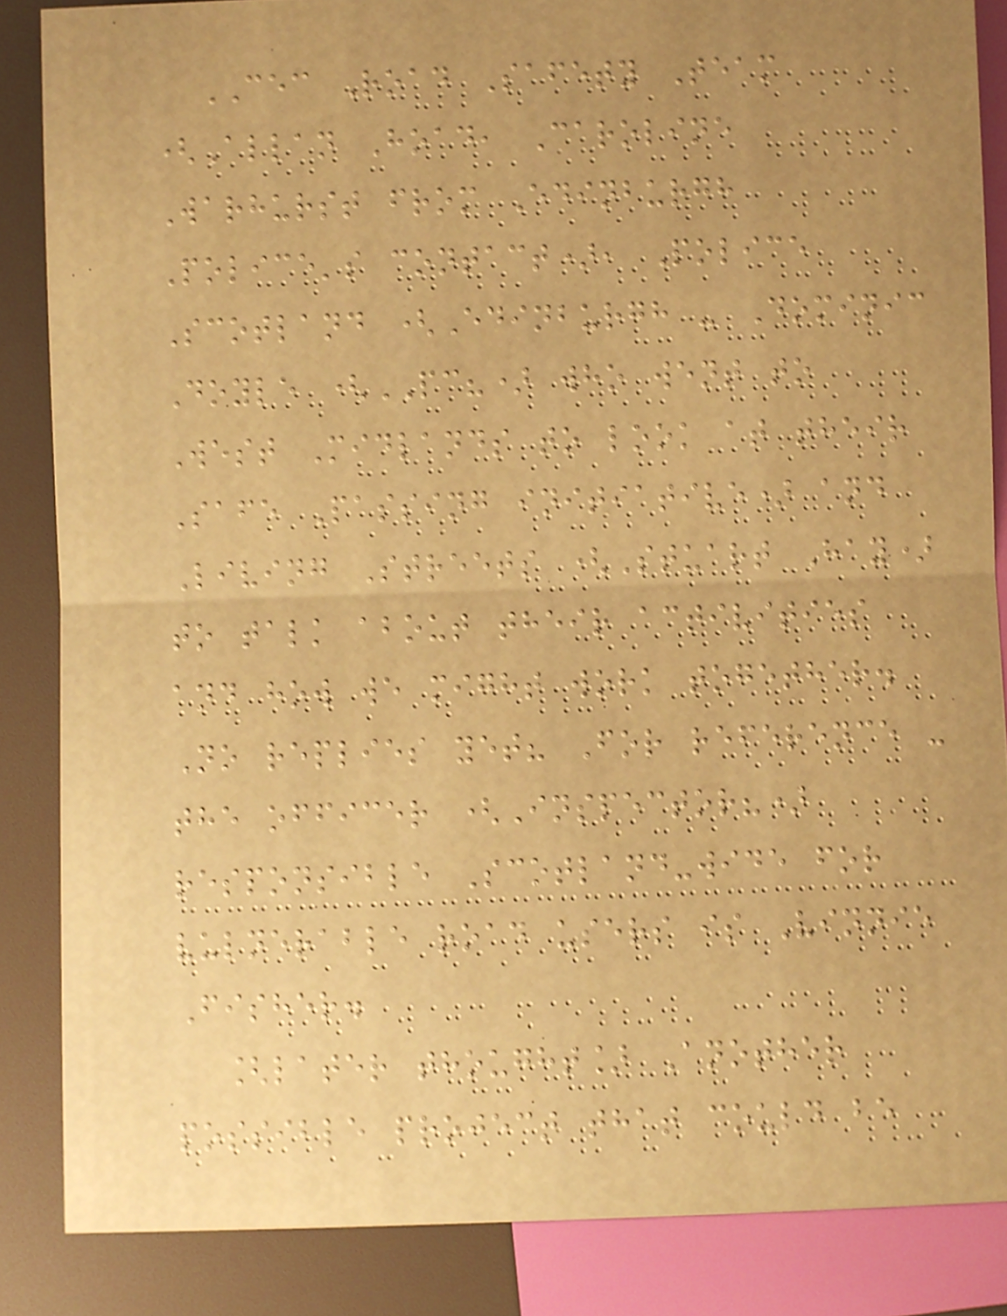CEC Road Safety Team
(Allan Hoad, Caroline
Warhurst from Edinburgh
Police's contact), Police
Scotland (Edinburgh - Dominic
Doyle (PC?) who went to
West Midlands to look at their
Safe Passing initiative) and
Living Streets (Stuart Hay)
to talk about their activities
and how we might work together.
No replies yet? For reference -
the officer (Inspector?)
responsible Scotland-wide for
vulnerable road users is Vinnie
Fisher.
[later thought] Another
possible project that could be
